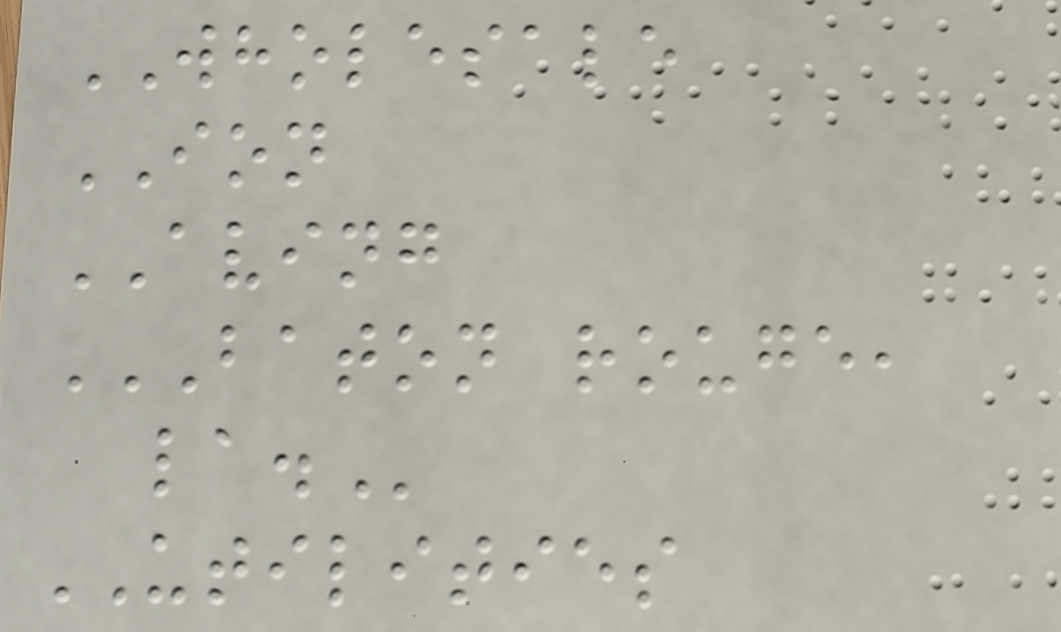WHOLESALE
ION
AVING
BATON ROUGE,
LA.
UTILITIES
